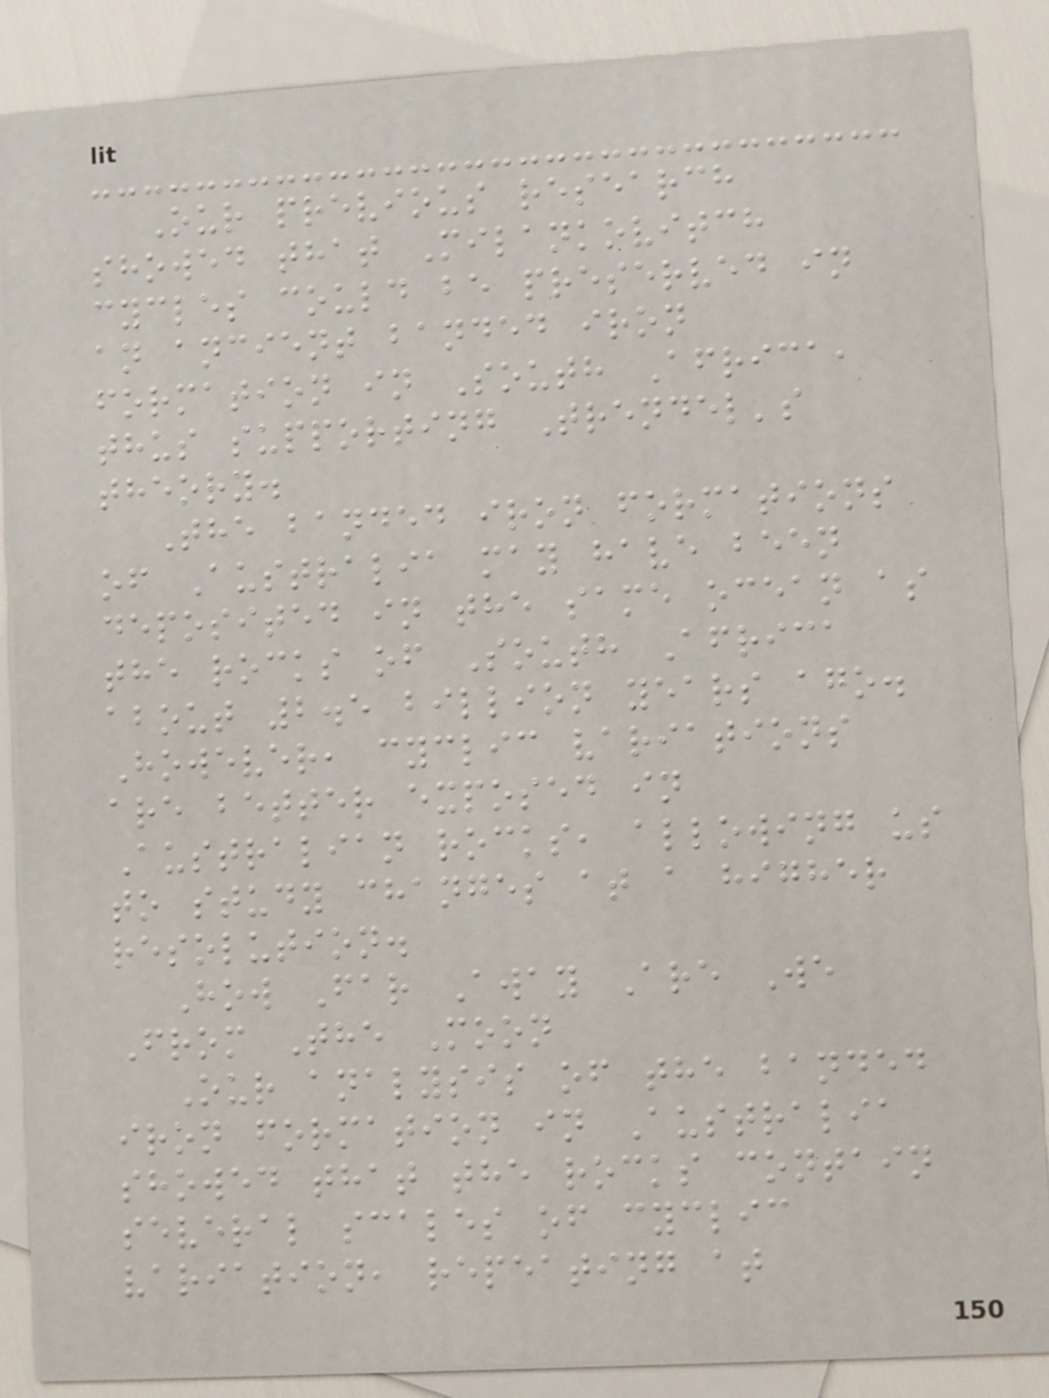Our previous research
showed that Milankovitch
cycles could be preserved in
an ancient banded iron
formation in South Africa,
thus supporting Trendel's
theory.
The banded iron formations
of Australia may have been
deposited in the same ocean as
the rocks of South Africa
about 2.5 billion years ago.
However, cyclic variations
are better exposed in
Australian rocks, allowing us
to study changes at a higher
resolution.
How Far Away Are We
From The Moon
Our analysis of the banded
iron formation in Australia
showed that the rocks contain
several scales of cyclic
variation, repeating at
